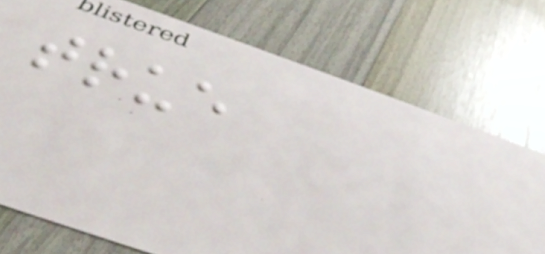true
